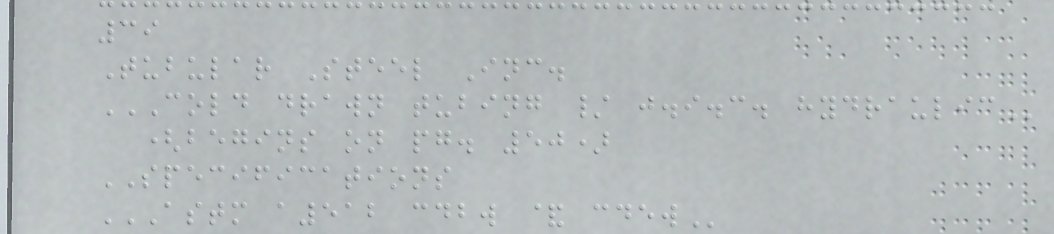39
Tubular Steel Inc.
COLD DRAWN TUBING / J.I.C. HYDRAULIC
(begins on pg. 50)
SPECIFICATIONS
ASTM A512 CDBW & CDEW
